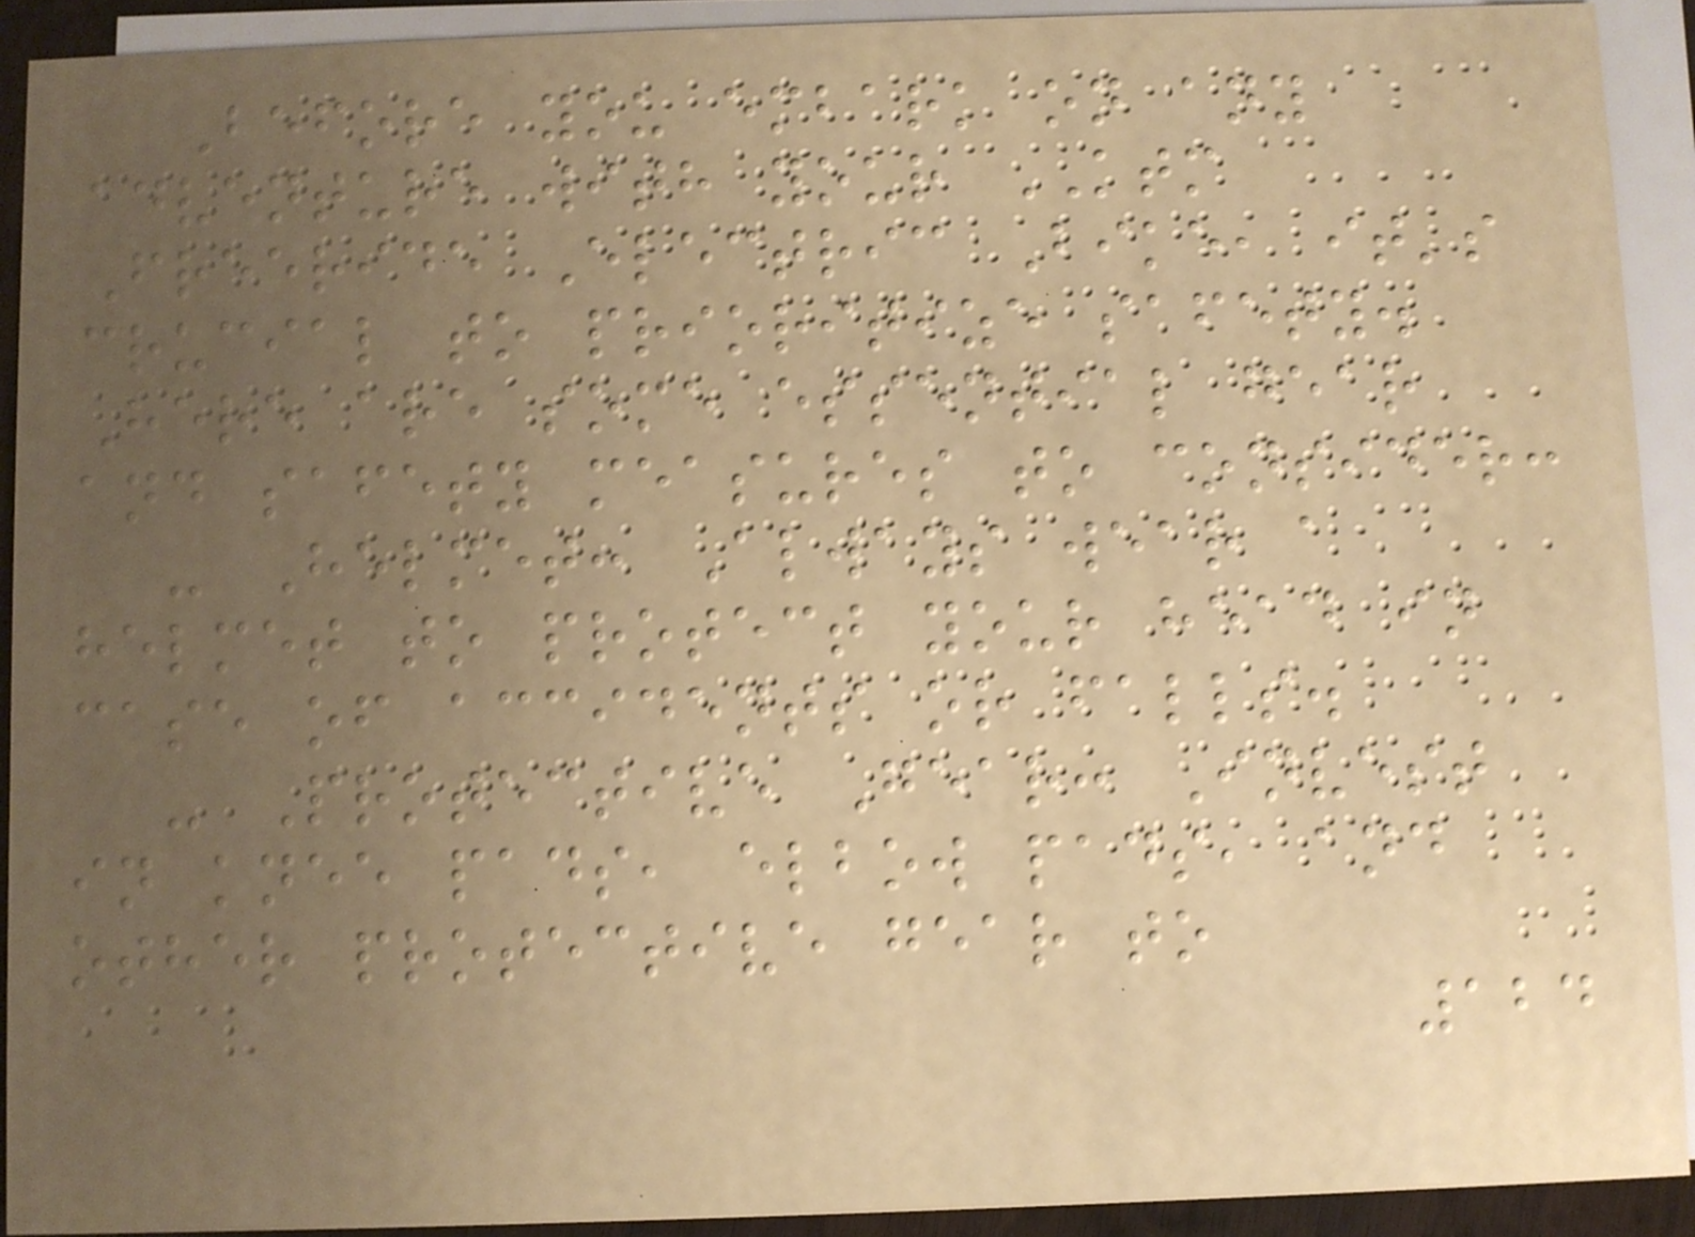Before you embark on any
adventure with your KTM
Freeride Electric Bike, it's
crucial to prioritize safety.
Here are some essential gear
and safety measures to consider:
- Helmet: Always wear a
helmet to protect your head in
case of accidents or falls.
- Protective Gear: Invest
in knee pads, elbow pads, and
other protective gear to
124
